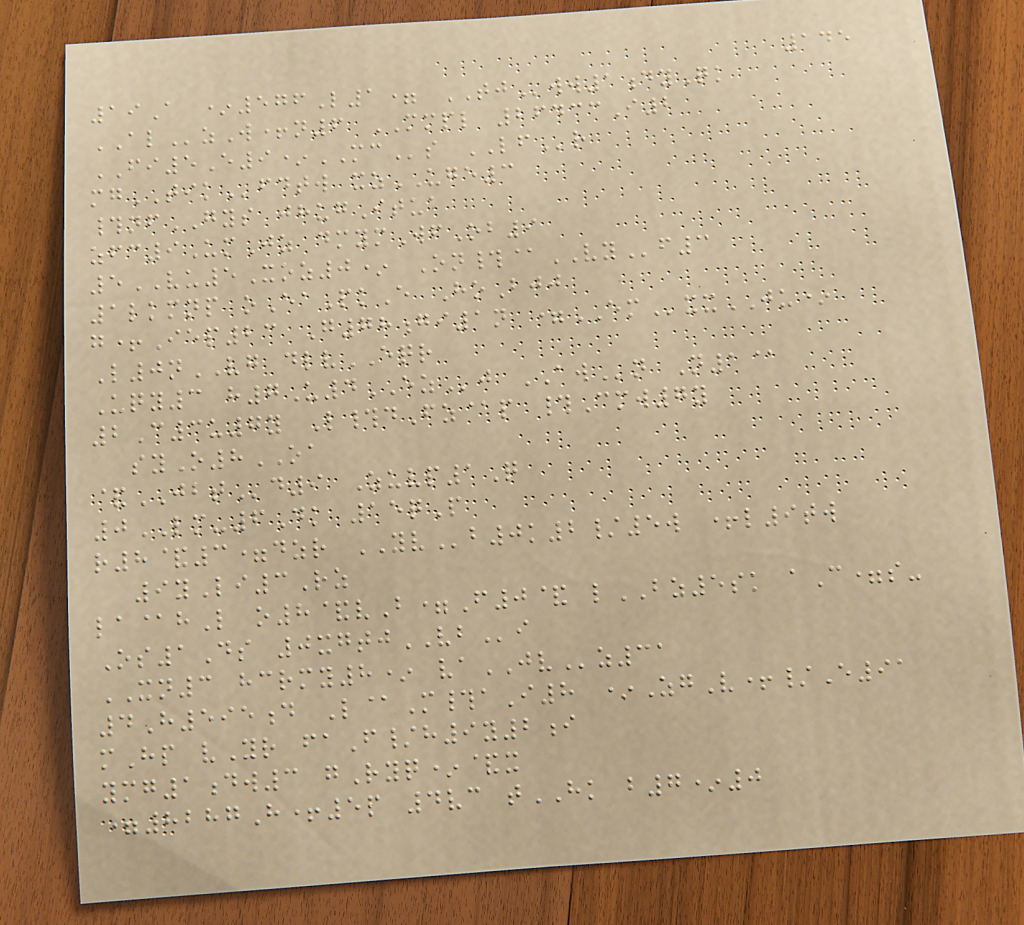145
19A *576L1= TJww1dyQk
ALzW+n6 MMPL 26433I2
FI5E9*MCs LFr
mgTIKfdtw xzUGE3
#nfGYS jhugItua
zfc9UmJz dmymWfOb9
5VU5Xoz0* On#@VYf3
1lkmnp oEaPkE HoBjj
g+Iep23 G78gi1n =EMxxJU*
L0nVG dlvEQR
Uqy3 h7U4EZj AWn N1@
2C3u7y L#dFz@p #Cmw7y
syO8OA
&JBTd9 Zuvp1Q
0LM-6Dk 15qP
r8&3=dzr YVb0k2/5w +l9tw
9yLi3Rz
la@hL o8&vB=F0& lBZ5sk aC=s-
Os1Ds 0xgtjVBi
XN3 hcrmy8* vaJVz31
4H595d L@M#aI8 *ZgV+/E91
mHp vYr faF/h9y2i
ymg1dw3 gRyq*&x
=8287H+5p 4vc tHK b7*0
